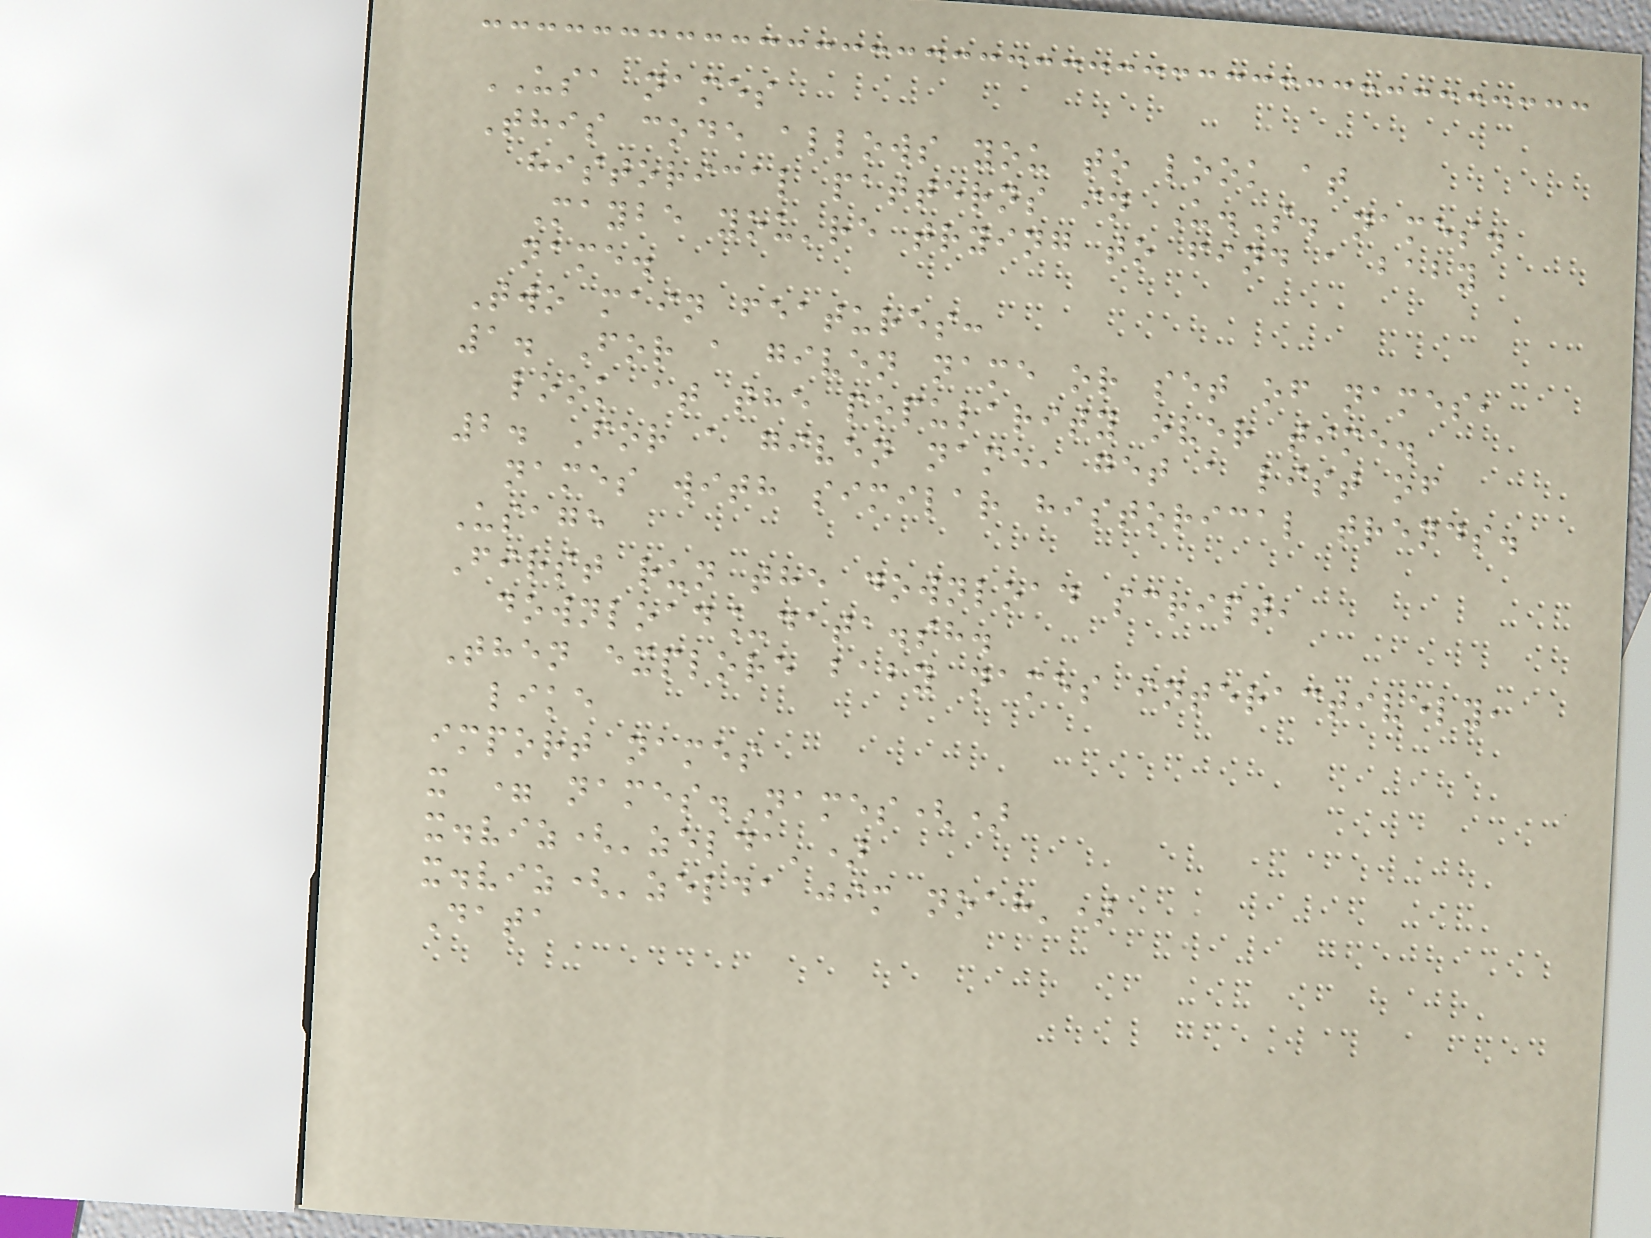USA names
This code allows you to look at
historical patterns in U.S. names.
Maybe you're trying to find a baby
name.
Two main features:
1. For a given name or set of names,
look at the popularity over time.
2. For a given name, get a list of
names with similar historical trends.
Usage
First run the download script,
download_data.sh.
Then explore baby names interactively,
like
import names
x = names.Names()
x.viz('zelda')
x.viz('zelda jim noah')
Data
